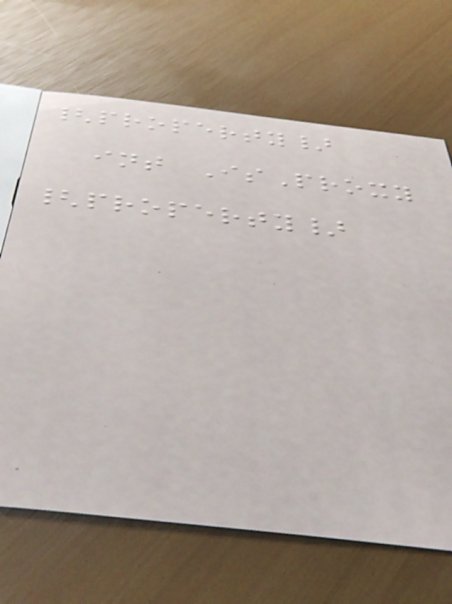{property}
int IsProxy
{property}
